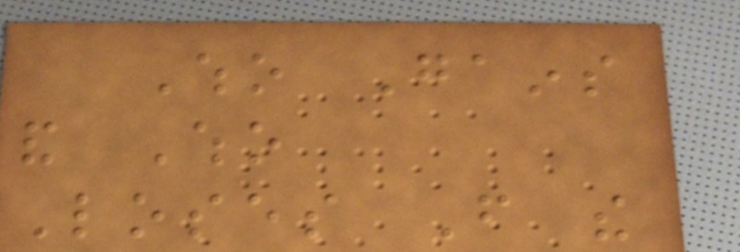Who Gains
and Who
Loses From the
